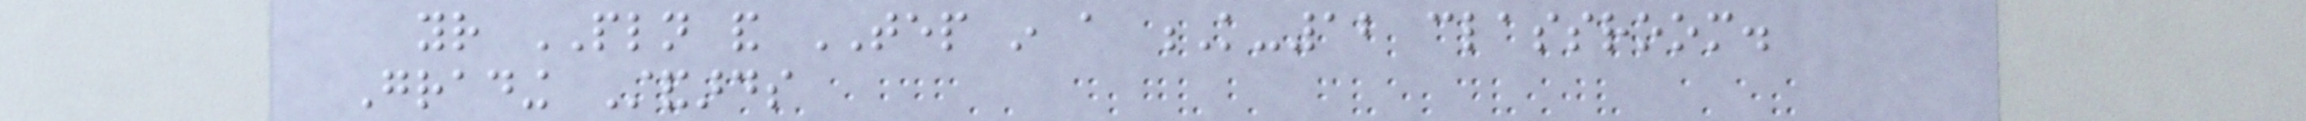your PLN and TEP in a K-12 classroom.
Grading Standards
